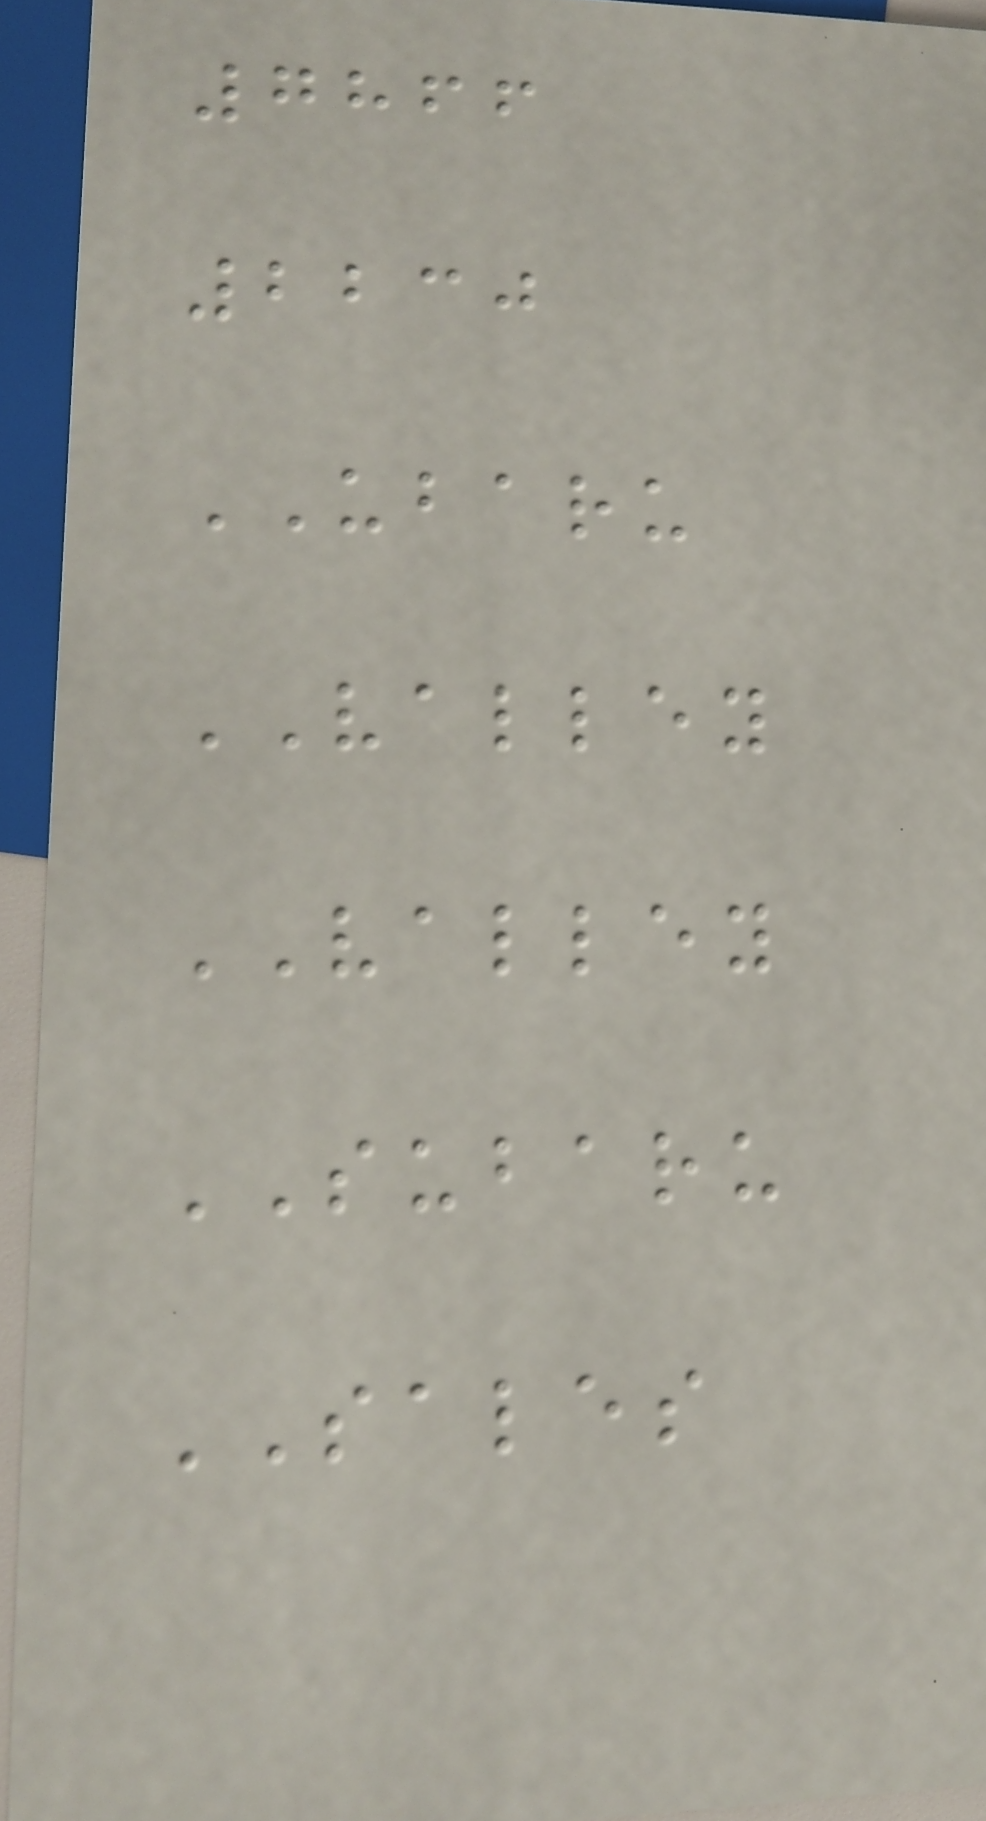7866
2230
UBARU
VALLEY
VALLEY
SUBARU
SALES
